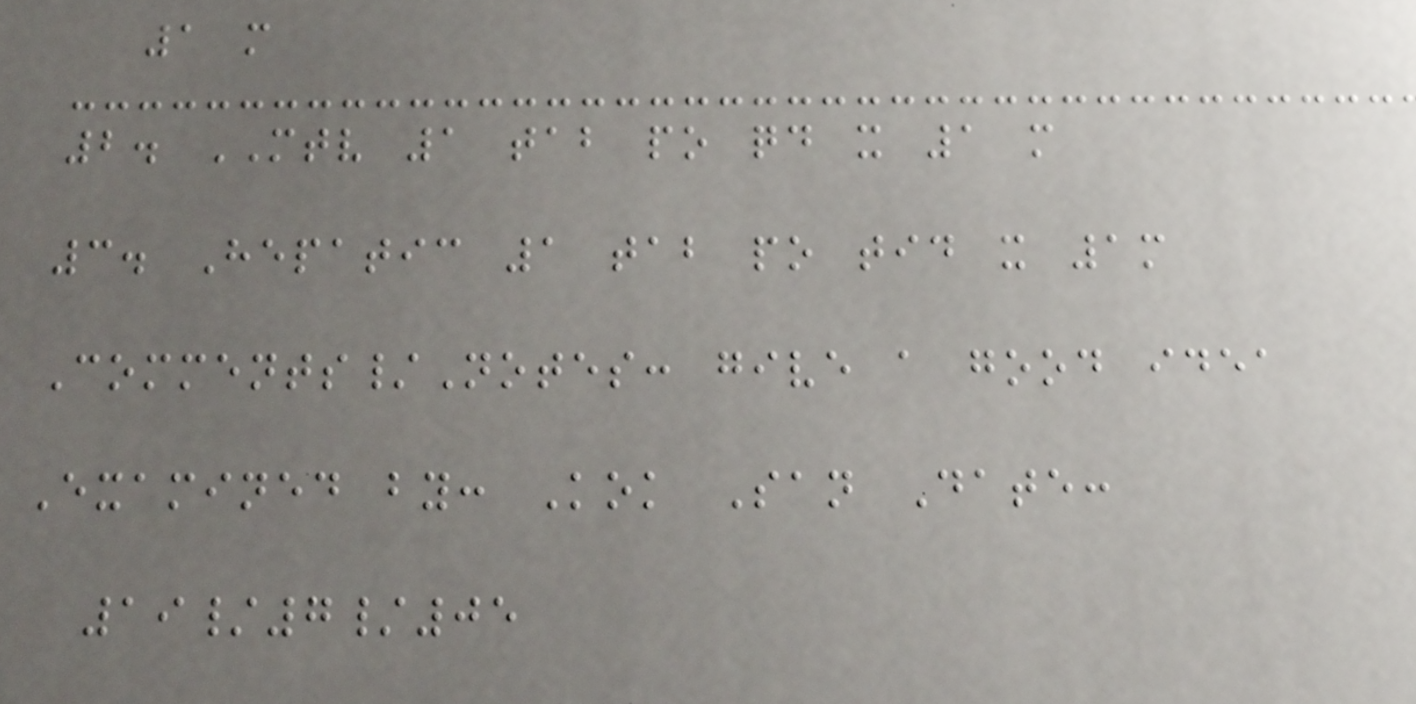1 m
2. MTV 1 tab po qd x 1 m
3. Hepatic 1 tab po tid x 1m
Comments/Notes: give a good idea
Examined by: Kok San Date:
19/7/05
